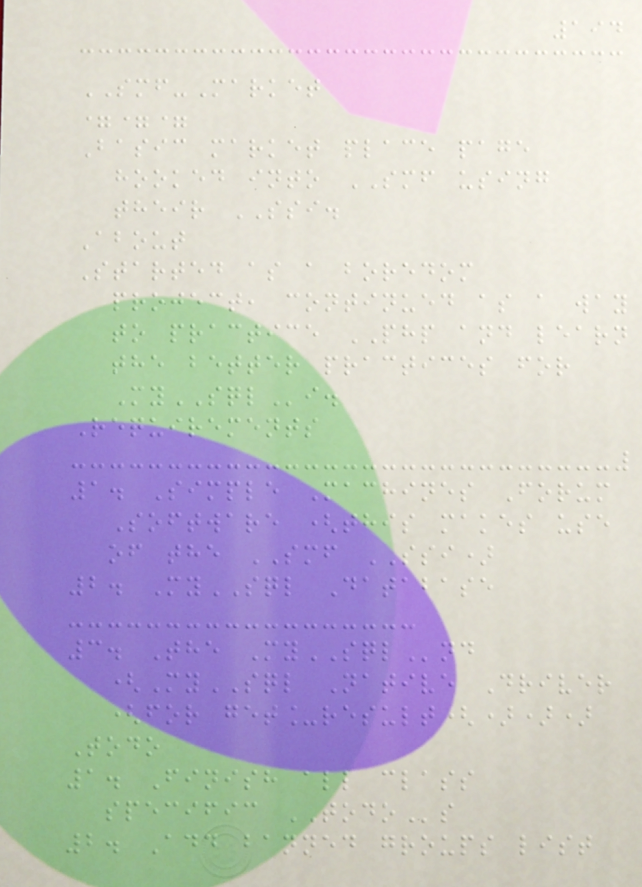194
SMF-Market
===
Basic market place page
hooked into SMF using
their SSI.
About
Started as a boredom
project, continued as a way
to practice PHP and learn
the better practices for
MySQLi.
Requirements
1. Simple Machines Forum
Software (this makes use
of the SMF SSI)
2. MySQL Database
3. The MySQLnd
(MySQL Native Driver
(for get_result()))
Todo
1. Finish all class
specific TODOs
2. Add banned groups list
